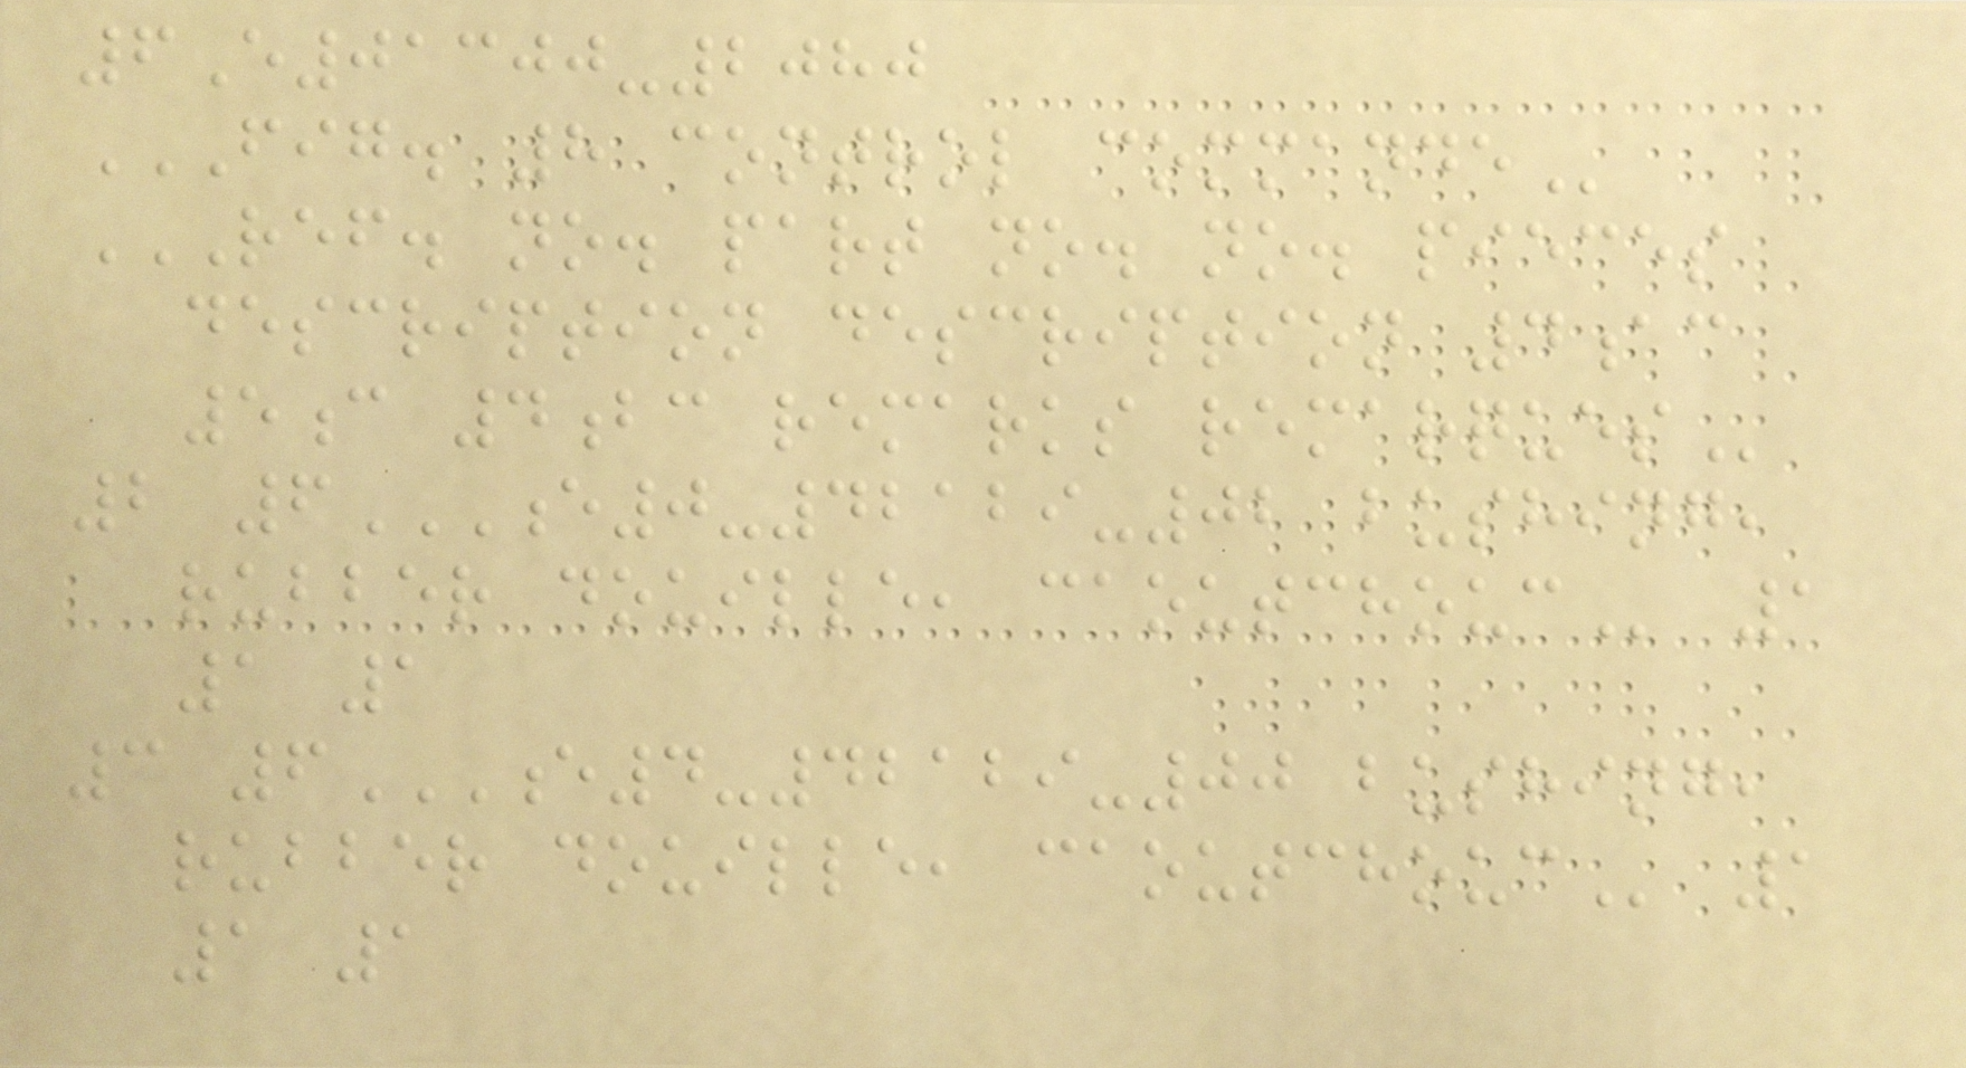6E01300-2080
FIG. 8 CONTROL COMMANDE
REF. NO. PART NO. NO. PIECES
DESCRIPTION DESCRIPTION 4AC
5C 4BC REMARKS REMARQUES
2 6E0-42129-02 BUSHING,
RUBBER DOUILLE, CAOUTCHOUC 1
1 1
3 6E4-42129-00 BUSHING,
RUBBER DOUILLE, CAOUTCHOUC 1
1 1
